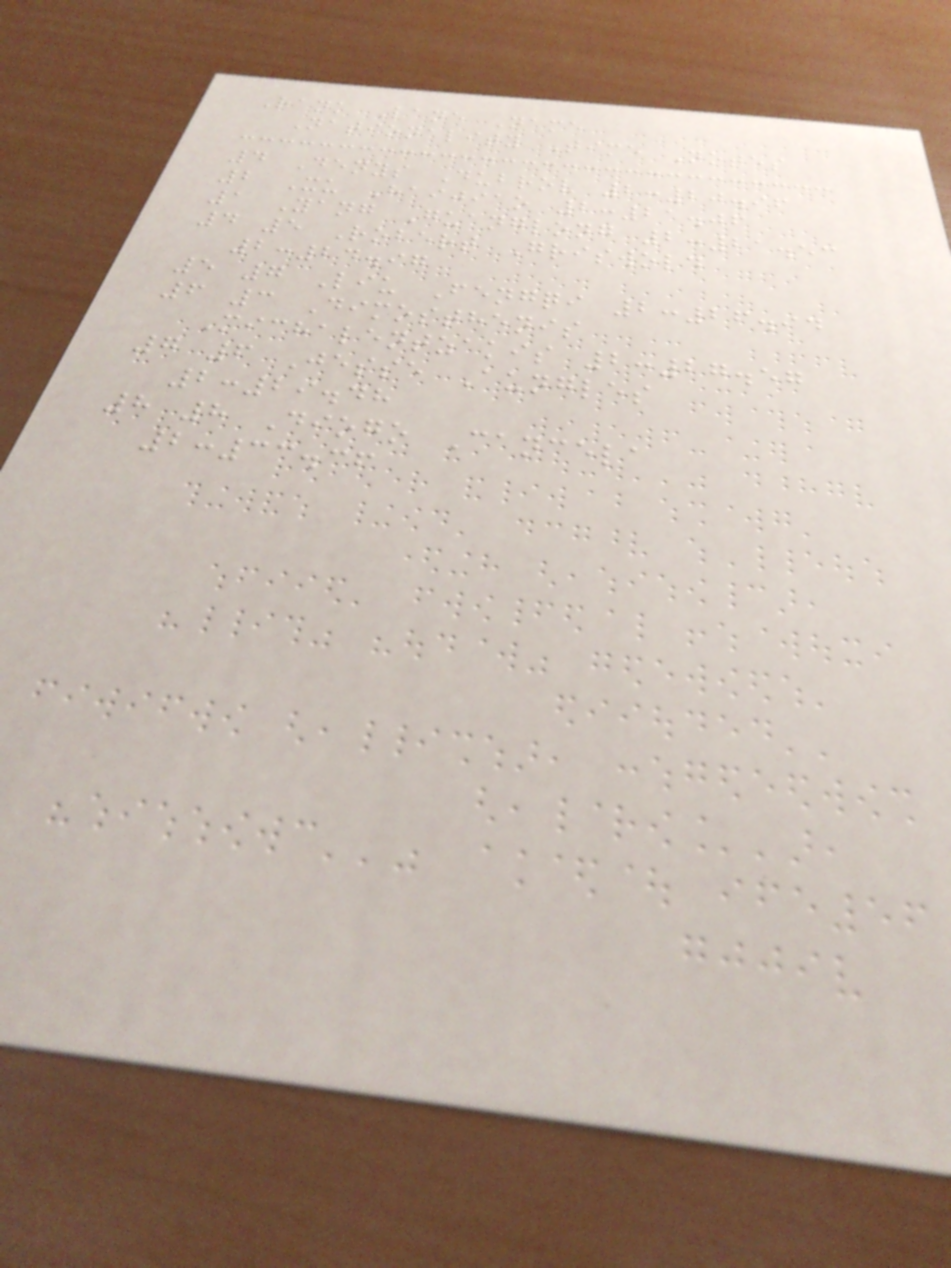Rank Lane Name
Nationality Time Notes
4 Denys Dubrov 2:20.96
2 Xu Haijiao 2:21.06
1 Yang Guanglong 2:21.53
4 5 Robert Griswold
2:24.97
5 7 Liu Fengqi 2:26.94
6 3 Dimosthenis
Michalentzakis 2:27.57
7 6 Jesse Aungles
2:29.48
8 8 Diogo Cancela
2:33.36
